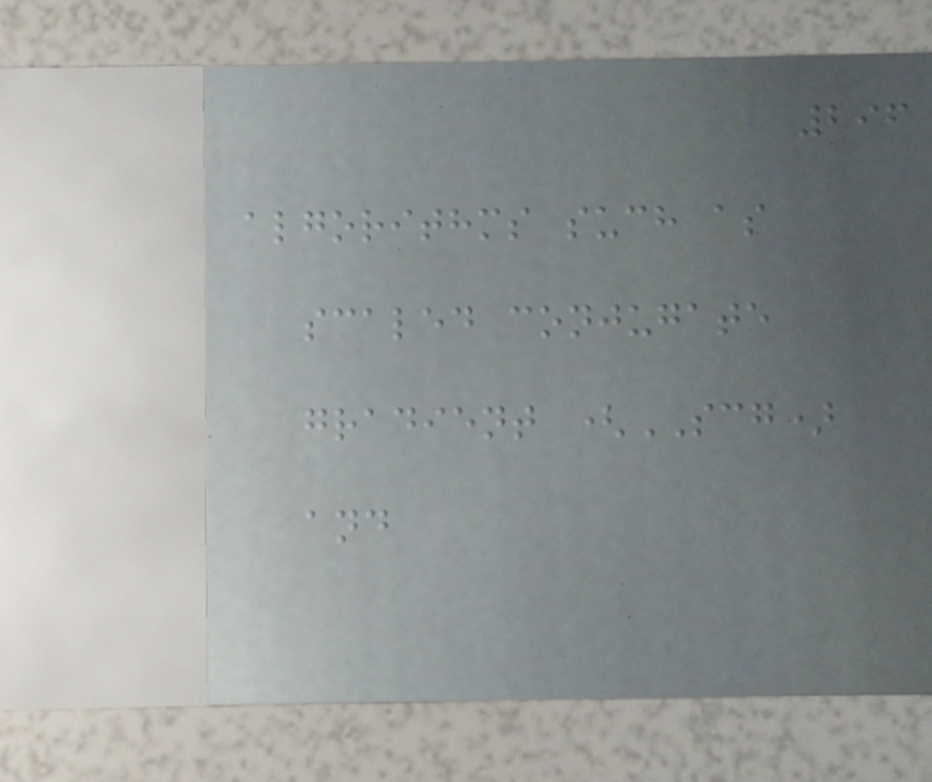296
algorithms such as
scaled conjugate
gradient (SCG)
and
